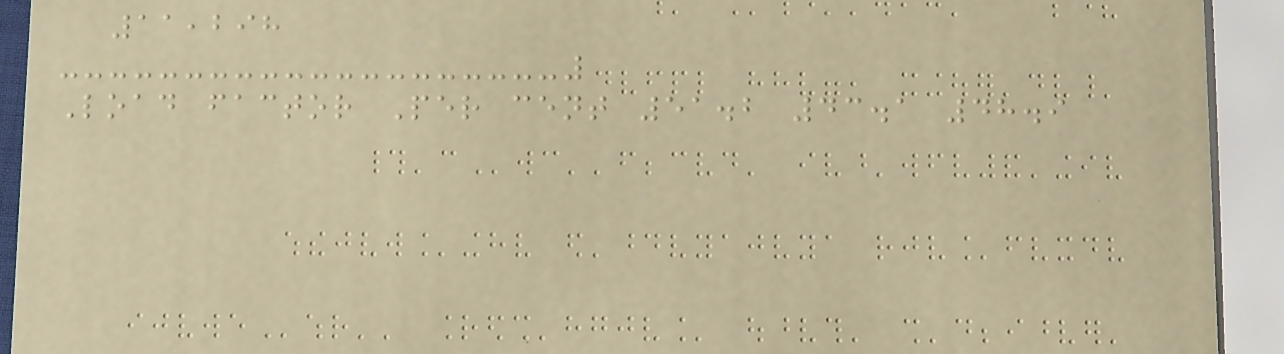11,298
Load factor Per cent 51.2 43.1 48.9
